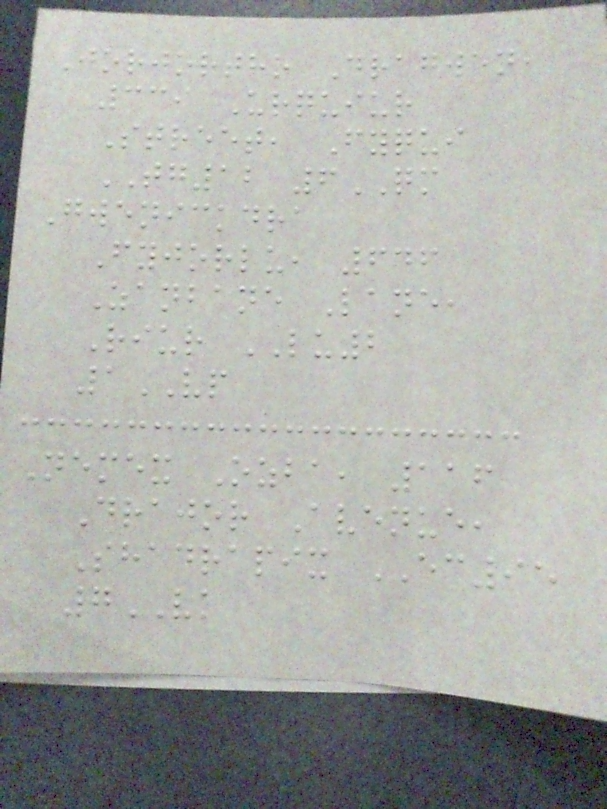Jorjortho Dragwen,
339 Urquiur
Street, Fyqui
TG12 6QM
Gwenickdra
Fyjorlu, 646
Zanbane Lane,
Riur LU2
1VP
Nemex Ozba, 116
Drajor Avenue,
Shadrapix EC95
7VK
